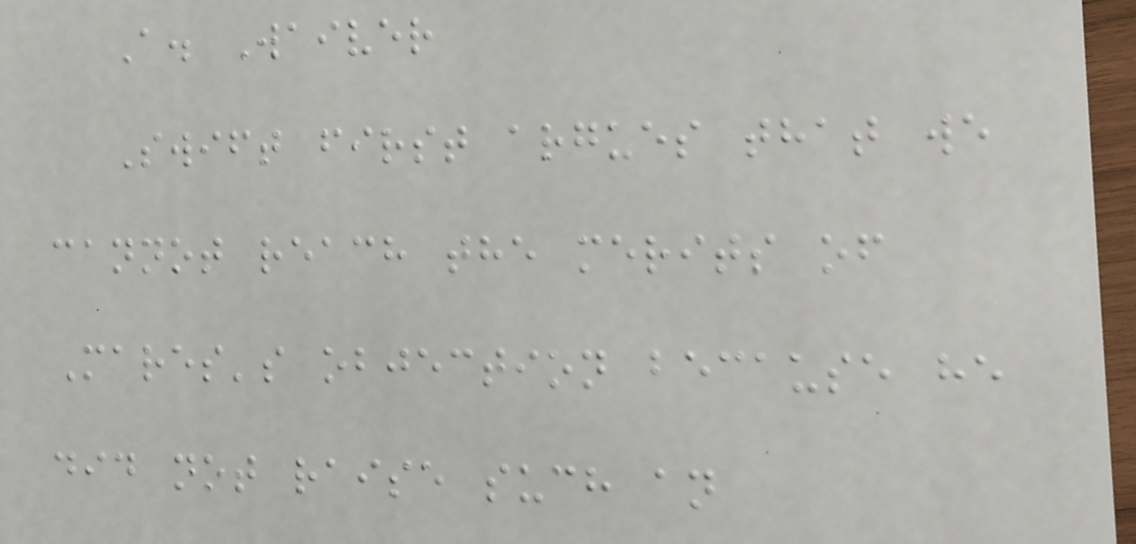A. Waiver
Swift first argues that we
cannot reach the merits of
Mares's objection because he
did not raise such an
